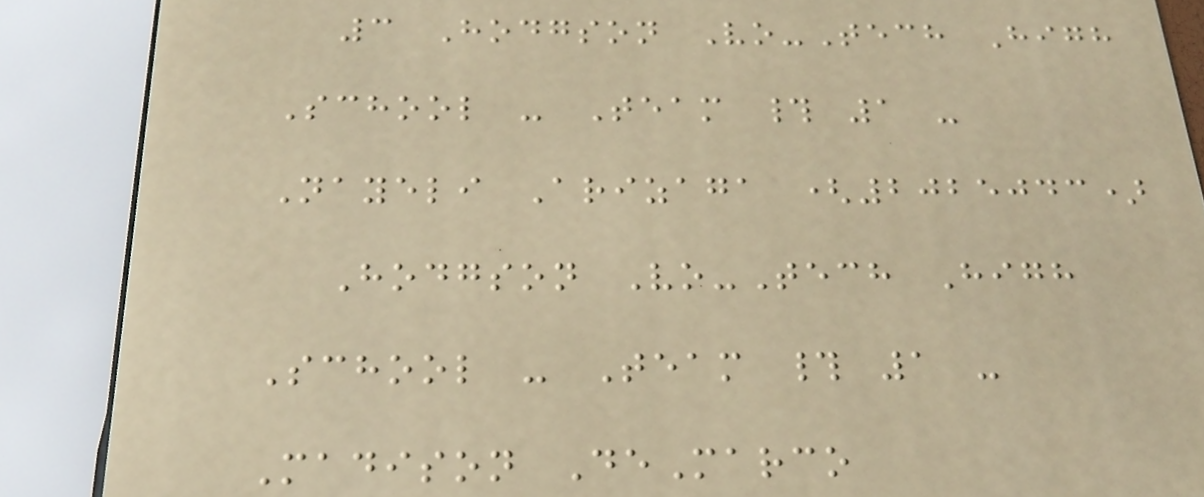3 Hodgson Vo-Tech High
School - Team # 1 -
Nayeli Arizaga (2025043)
Hodgson Vo-Tech High
School - Team # 1 -
Madison DeMarco
